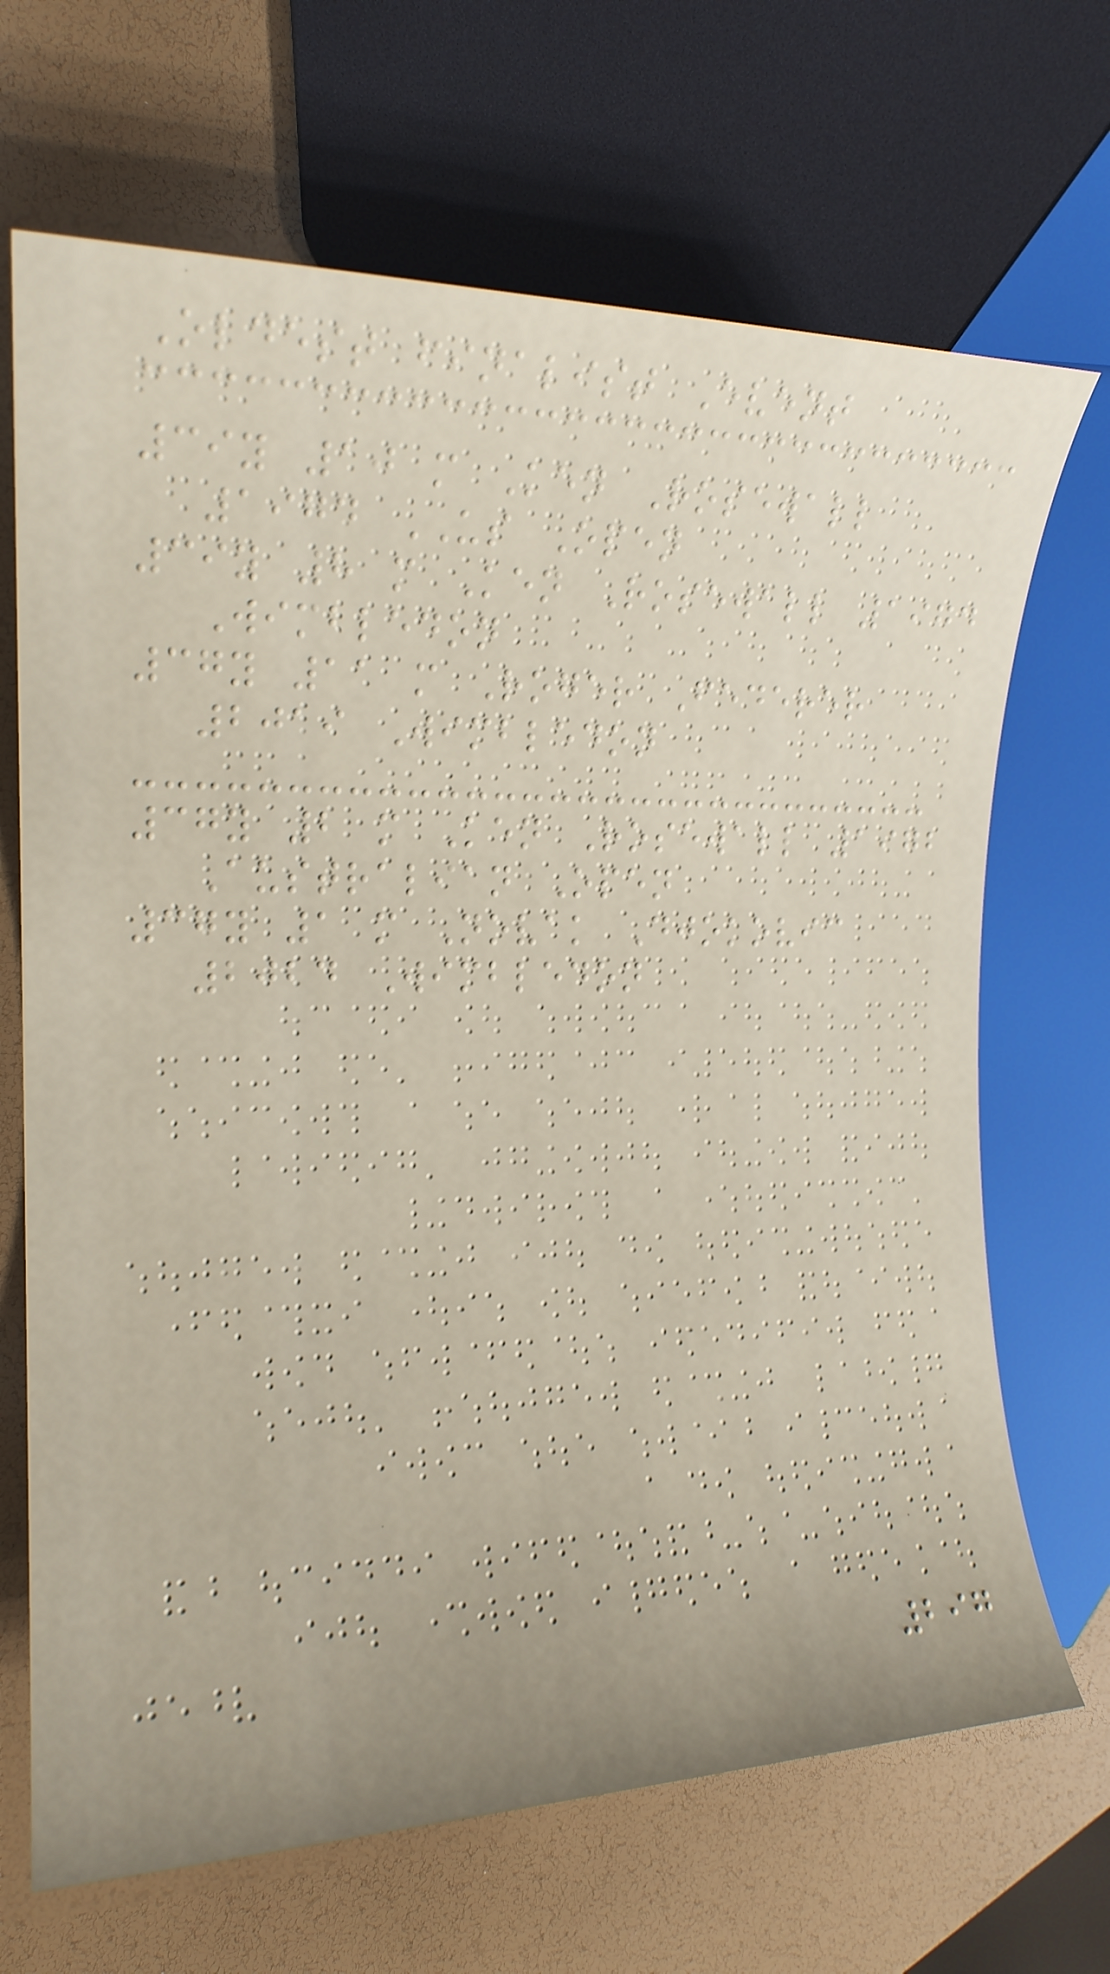Oldest finalist Event
39y 10 m Ken Rosewall
1974 US Open
39y 8 m Ken Rosewall 1974
Wimbledon
37y 11 m Roger Federer
2019 Wimbledon
37y 2 m Ken Rosewall 1972
Australian Open
37y 1 m Novak Djokovic
2024 Wimbledon
297
